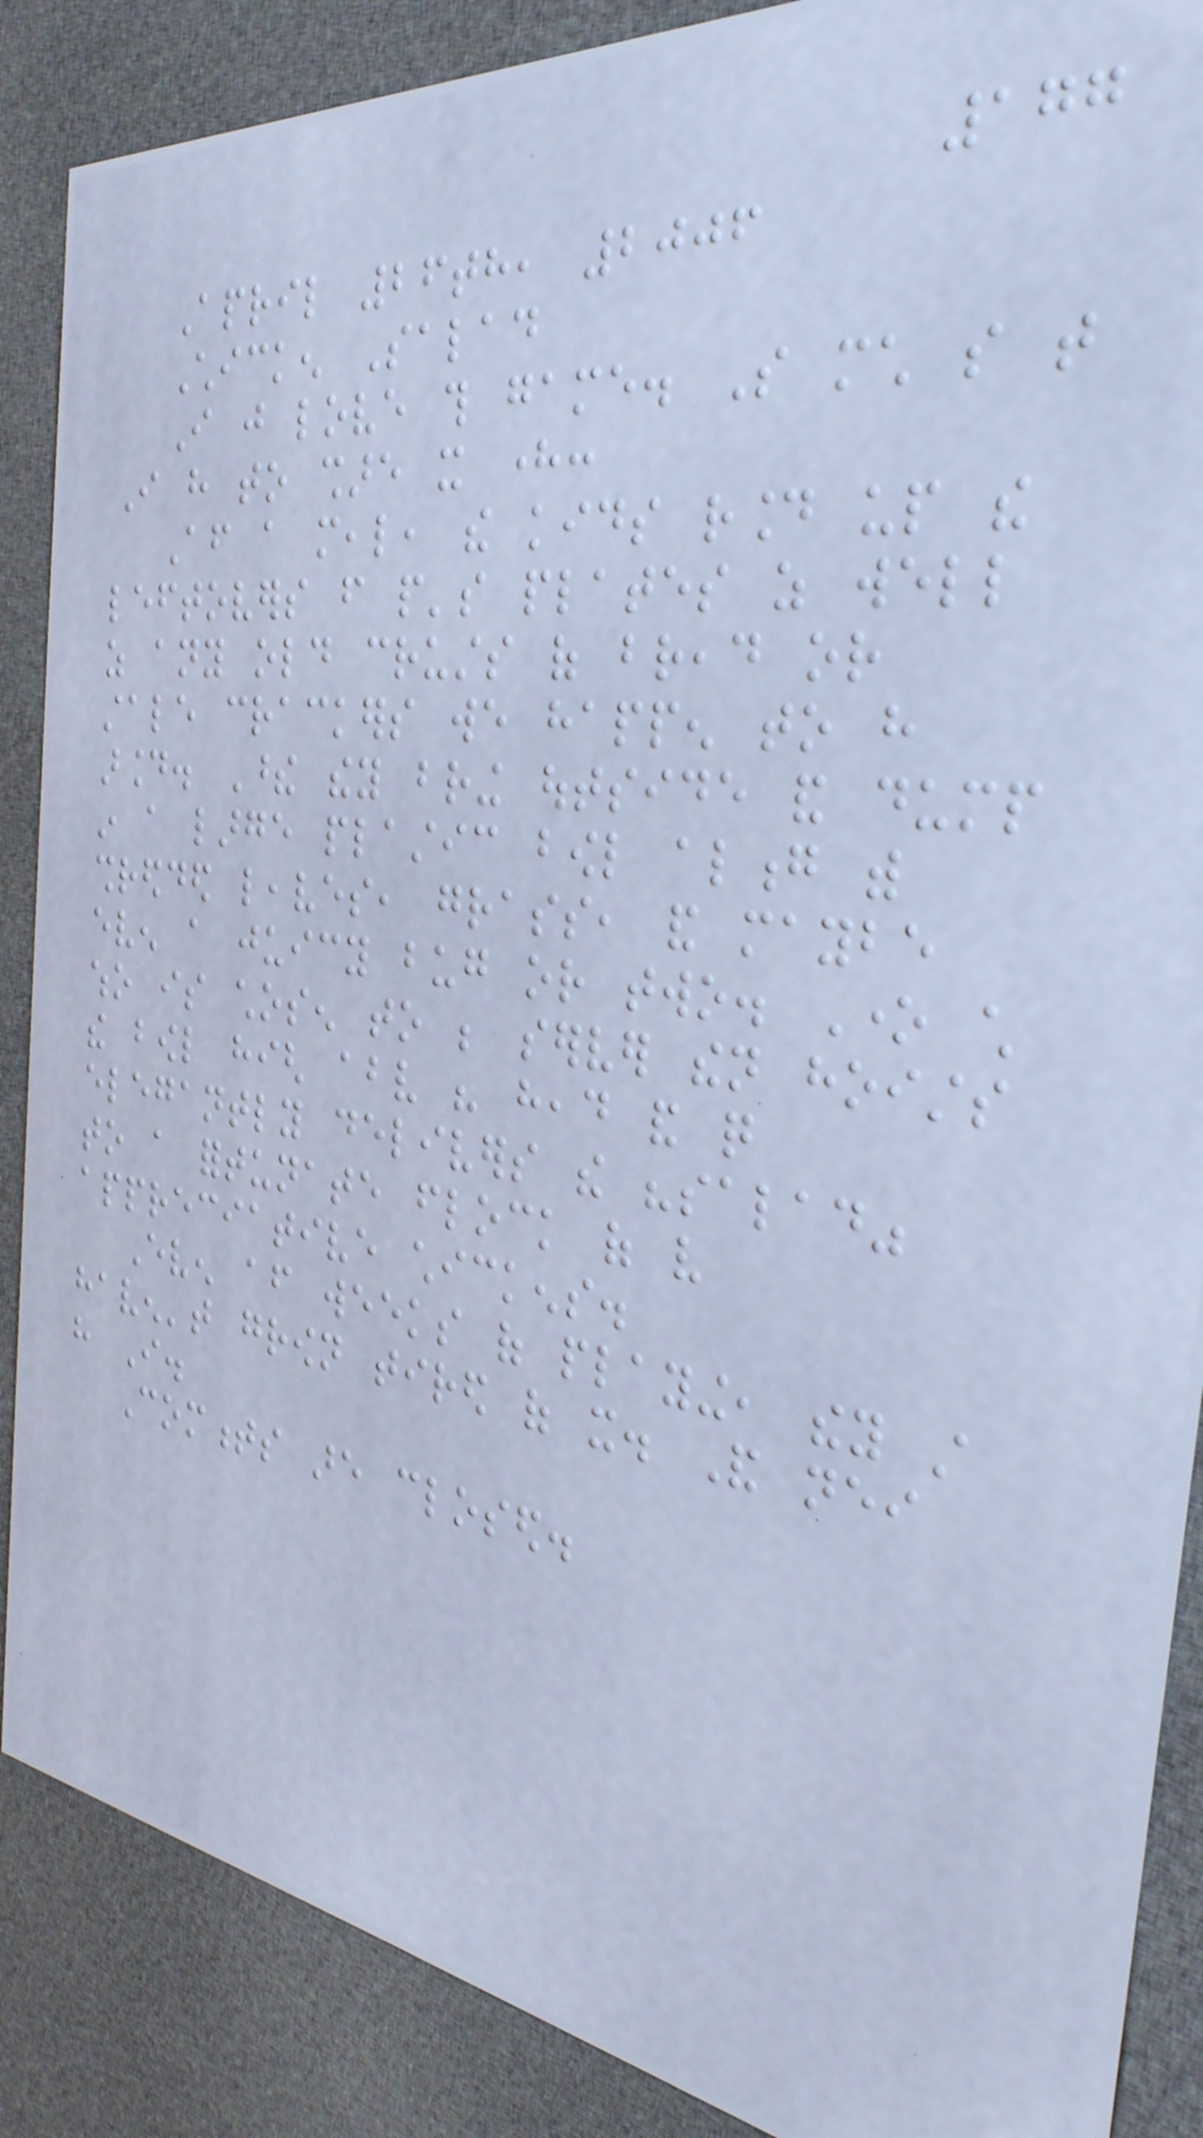177
April 26th, 2006
Chicken Salad
I just love this game. So much so that
I have to share it here:
After a meal, the kids round up the
leftovers from people's plates as well
as any old crusts of bread or
stale crackers we happen to have
around. These they bring outside and dump
in a large plastic bowl along with
shredded leaves, grass, and maybe
even a juicy bug or two. One child
who is chosen to be server then hoists
the bowl high above his head and quite
elegantly delivers the "salad"
to a fortunate flock of very
appreciative chickens.
Even after weeks of playing, they still
haven't grown tired of it. And neither
have I.
Comments are closed.
